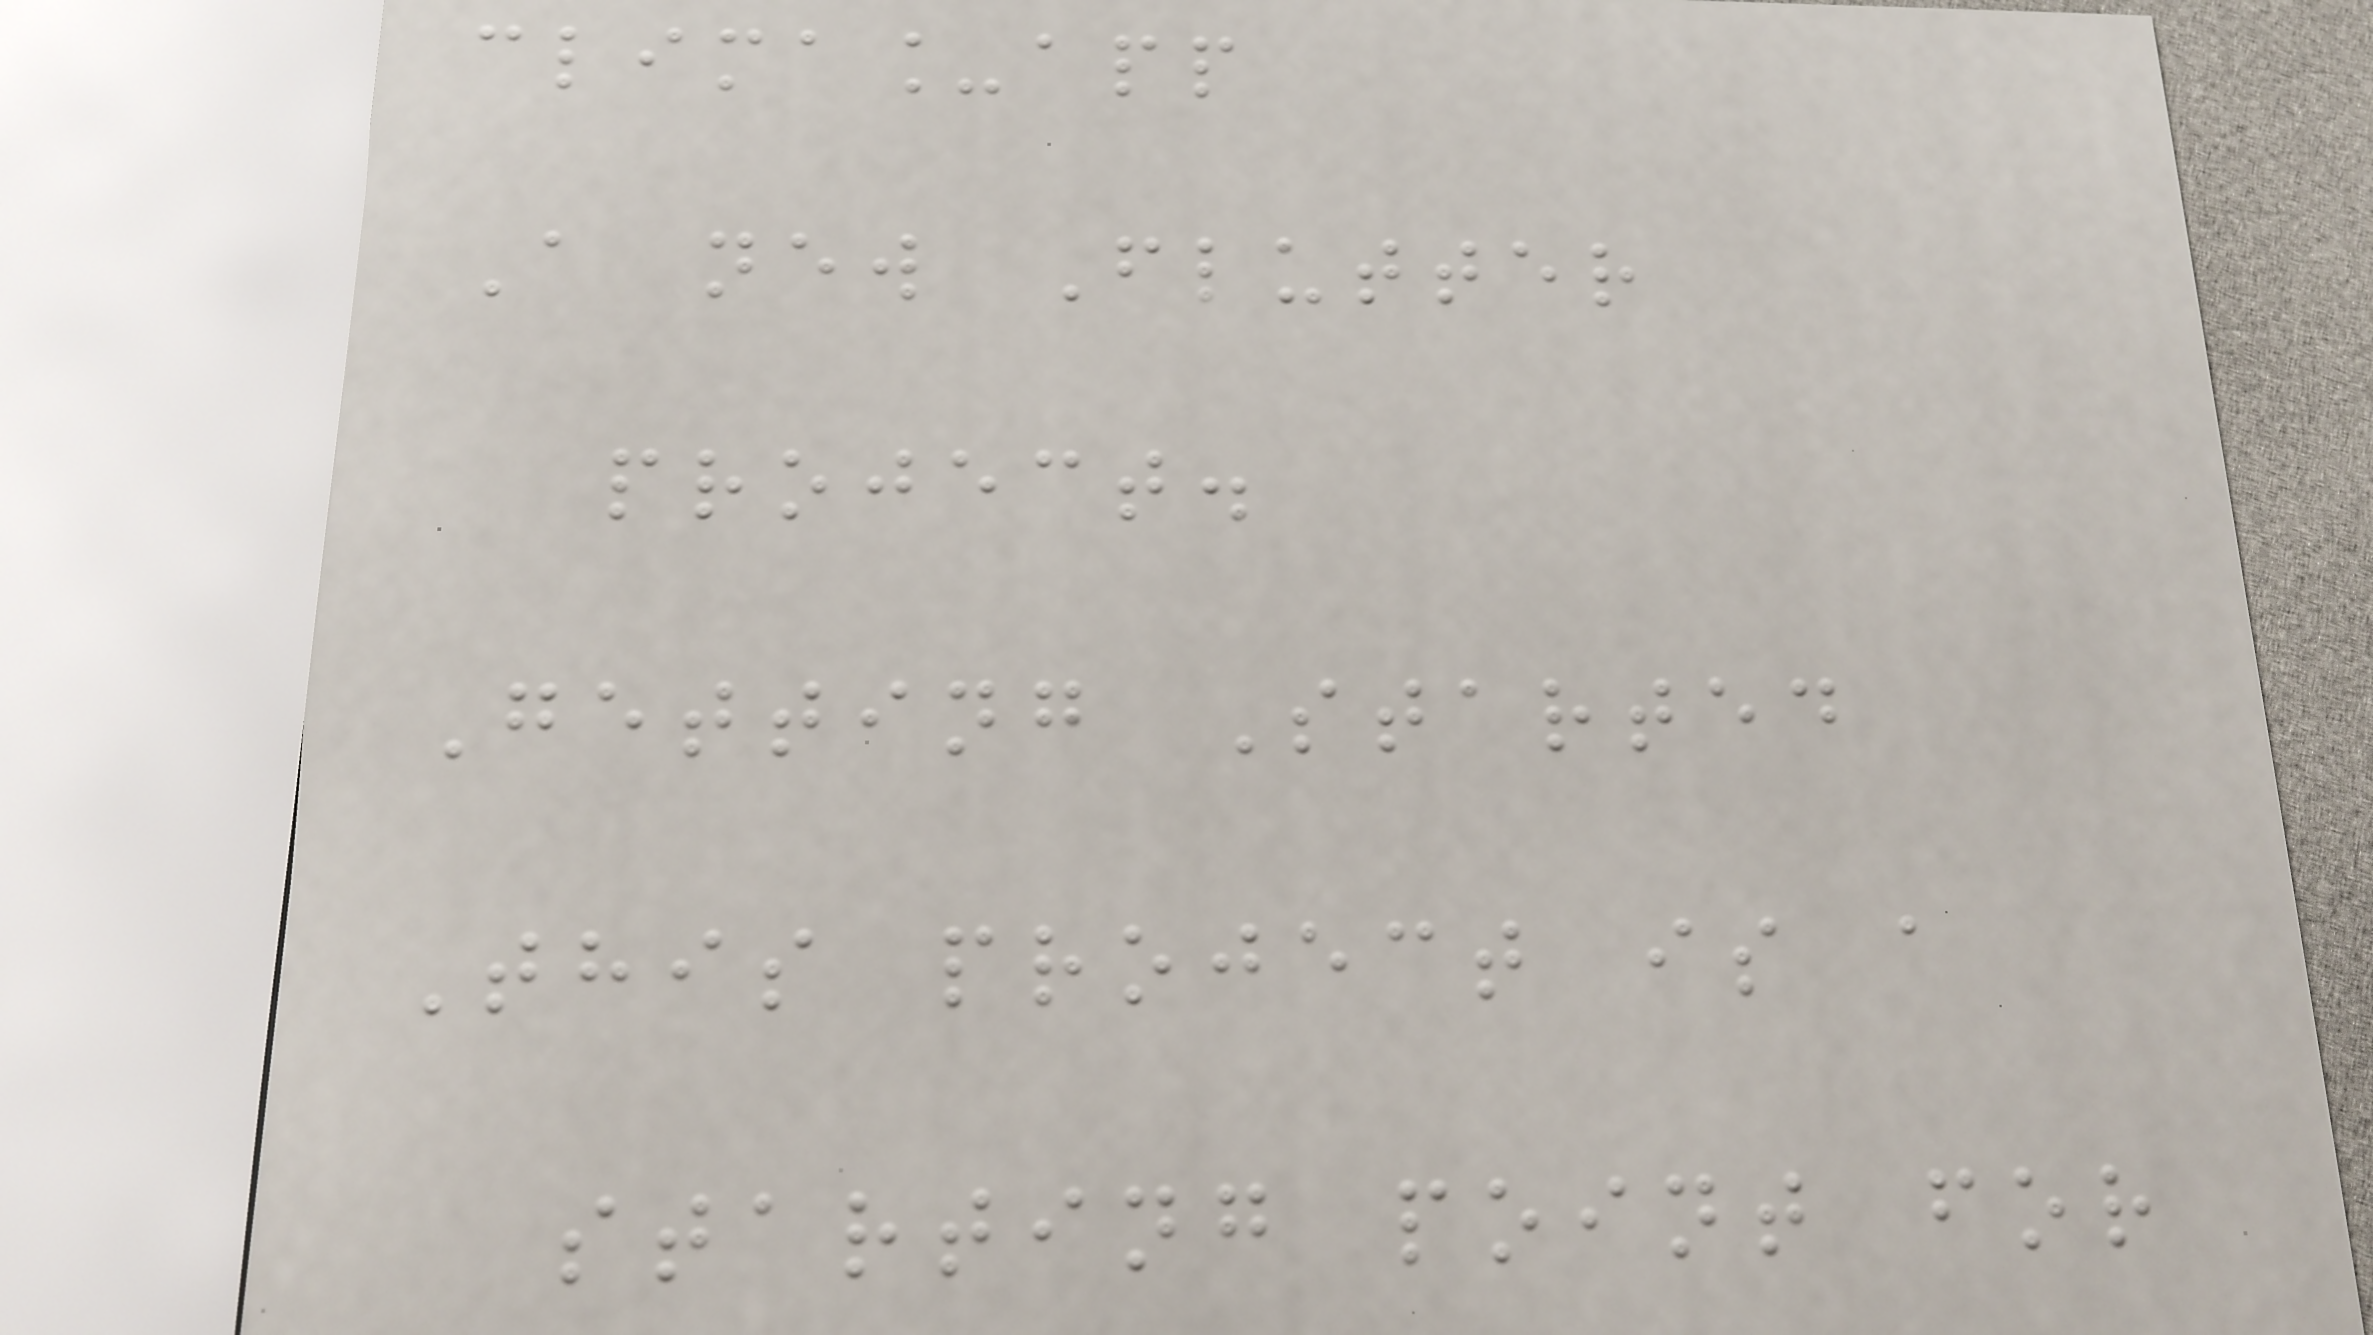clima_app
A new Flutter
project.
Getting Started
This project is a
starting point for
